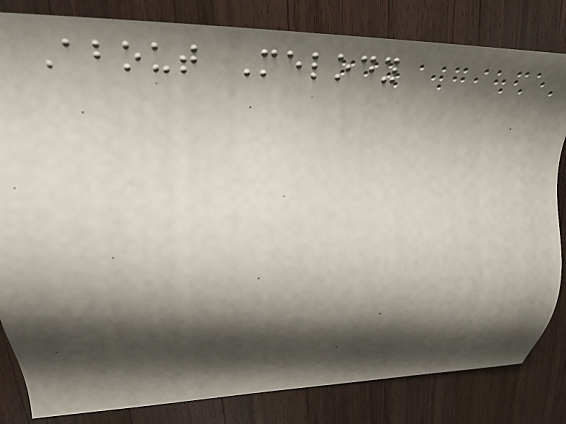About Melody
